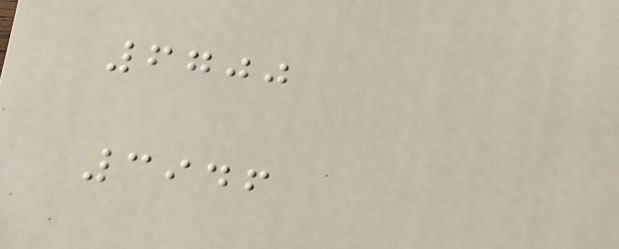6700
3946
